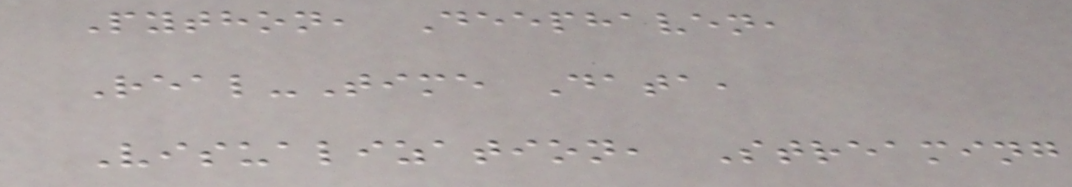Python, Deephaven,
Real-Time Data,
Visualization, Streaming
